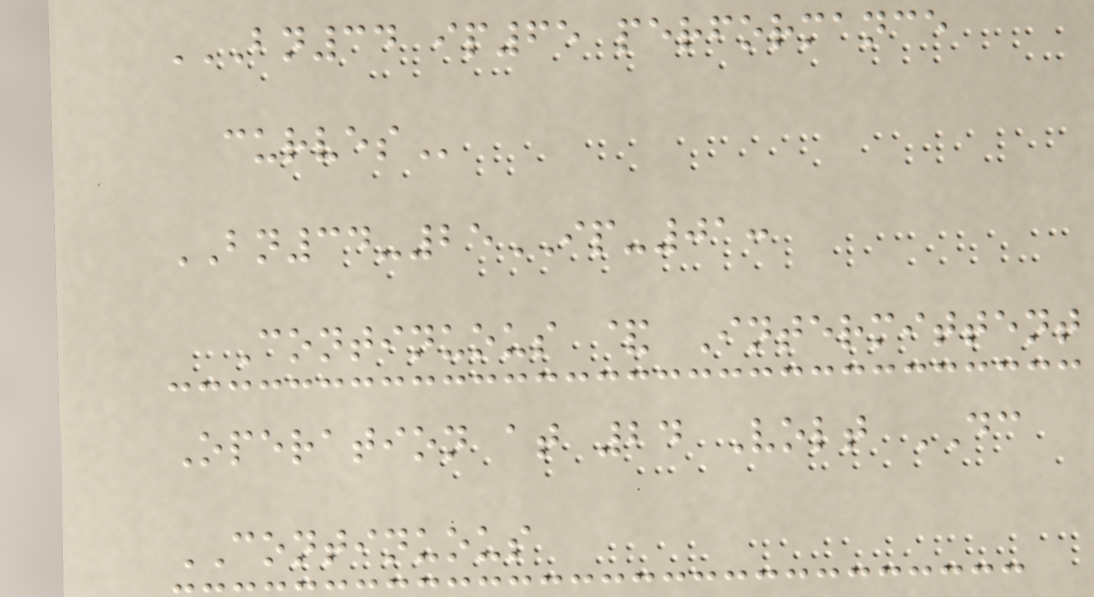BN34 IP65 PERFORMANCE
CURVES
BN34-25IP-01:
Continuous & Intermittent
Operation at 24 Volt DC
CONTINUOUS
